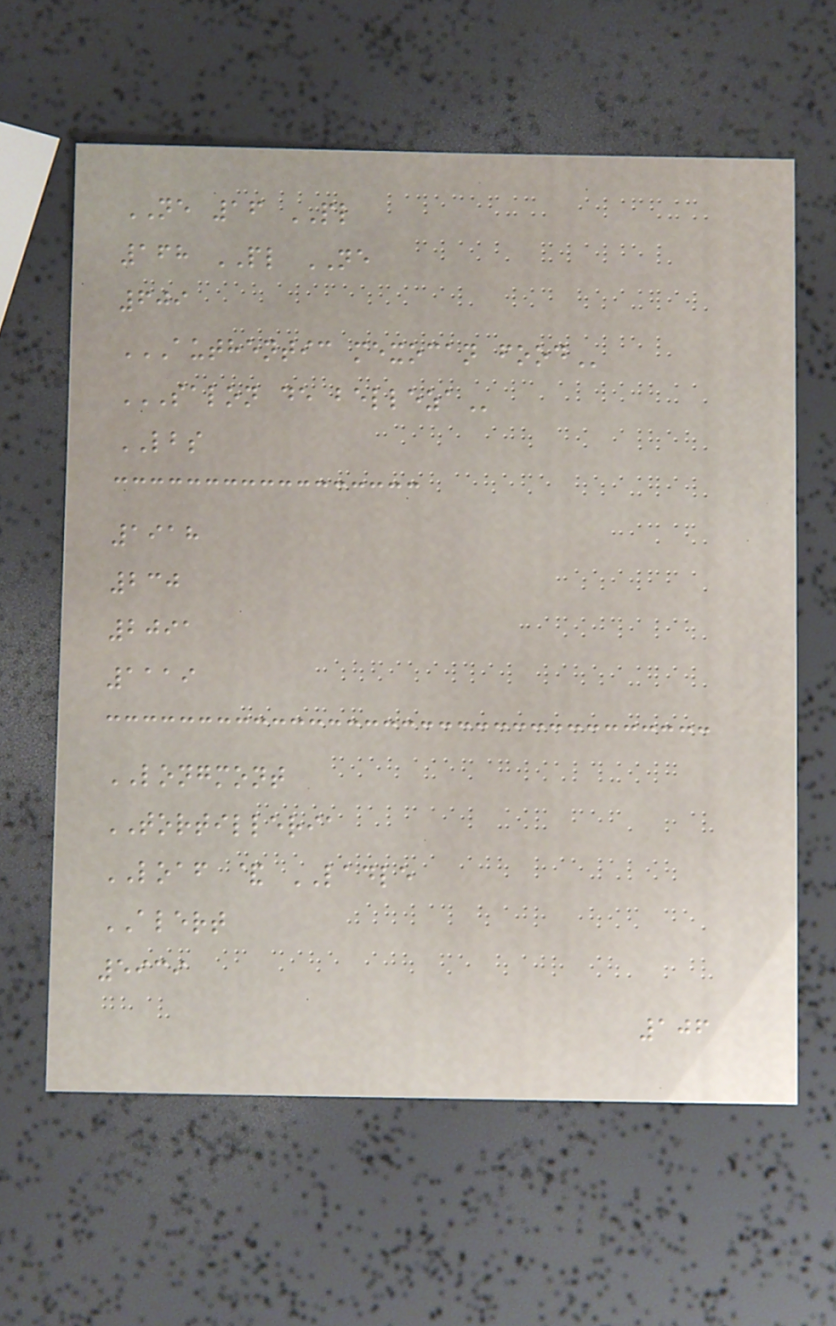NE 16 PL
168 PL NE
609
AUTHENTIC MEXOCAN FOOD
SALON DE BELLEZA
LBS
1918
230
2091
1119
LONGMONT
TORTILLERIA
LOAF & LADLE
ALERT
5939
106
